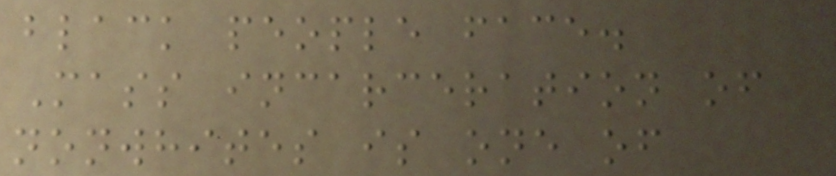black people face.
Mass incarceration of
nonwhites is one of
